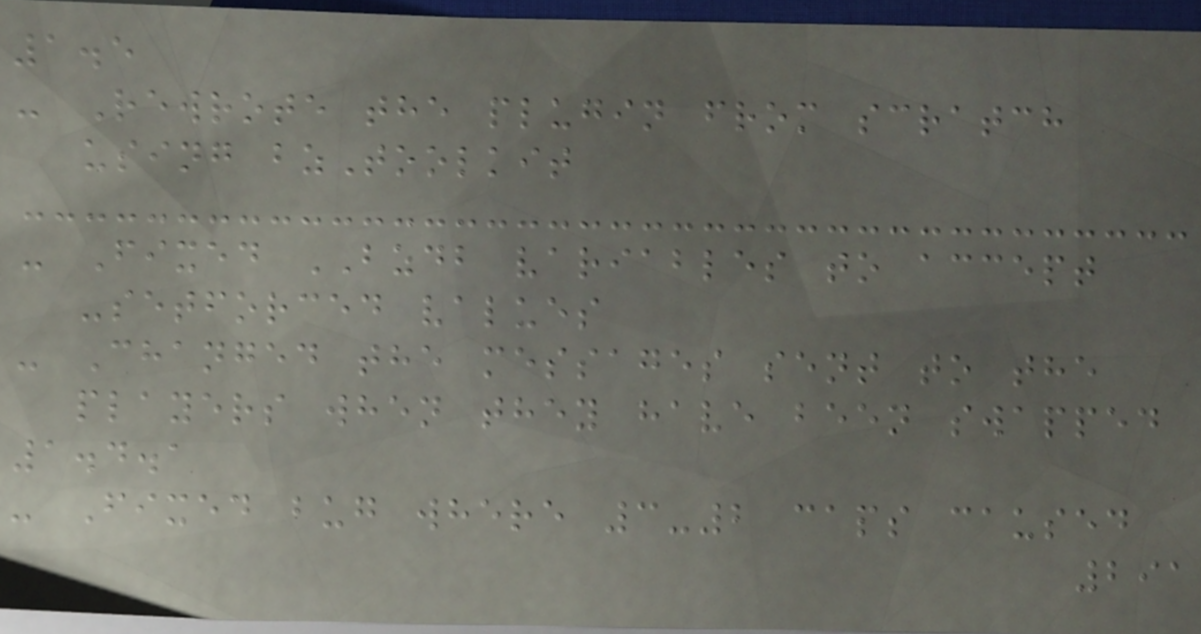1.5
- Rewrote the plugin from scratch
using bzToolkit
- Fixed BZDB variables to accept
-setforced values
- Changed the messages sent to the
players when they have been swapped
1.4.1
- Fixed bug where 3-2 caps caused
291
